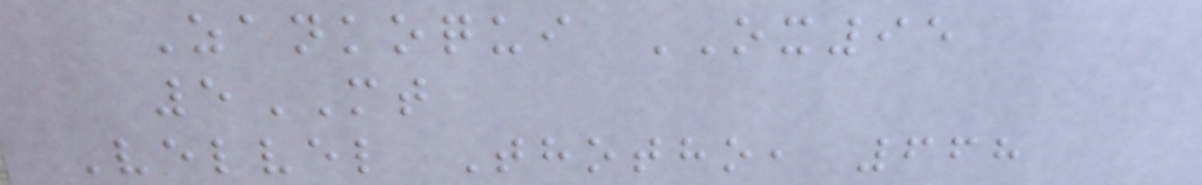Zankoqui OX95
5MT
Velvel Thotho, 668
